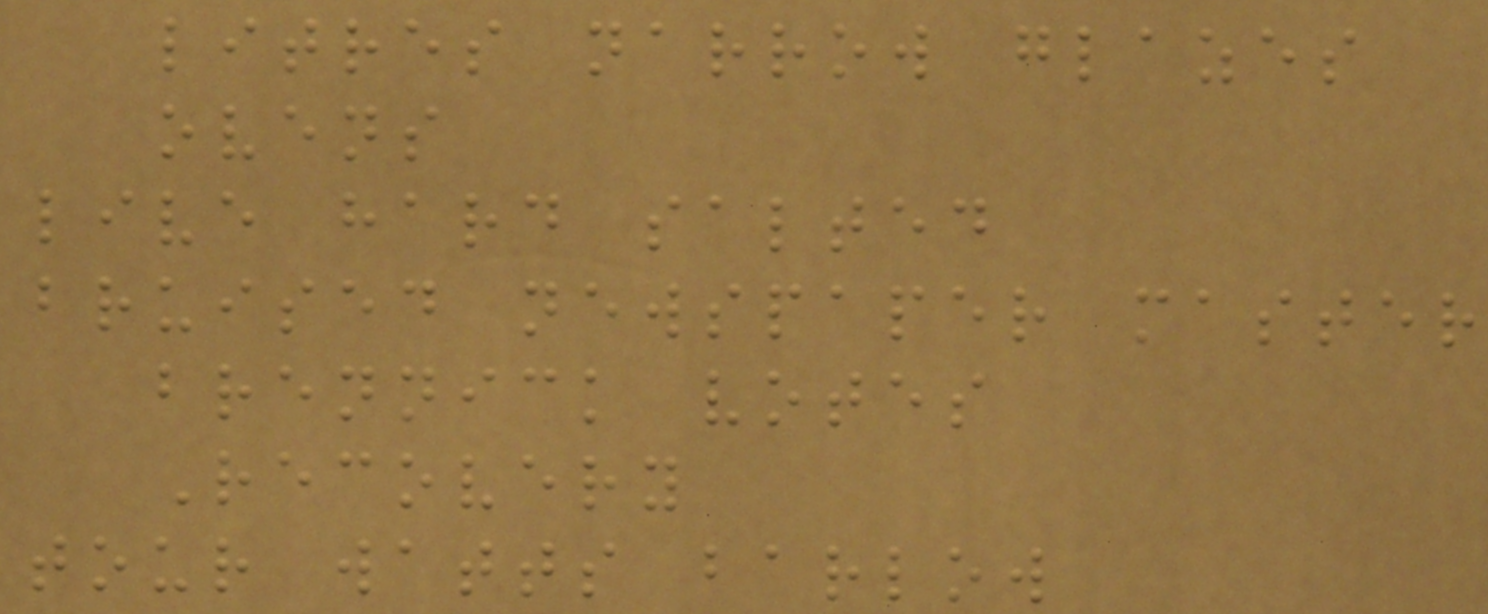litres narrow glazes
ovens
live hard salted
bruised newspaper master
brennick votes
Recovery
tour watts barlow
